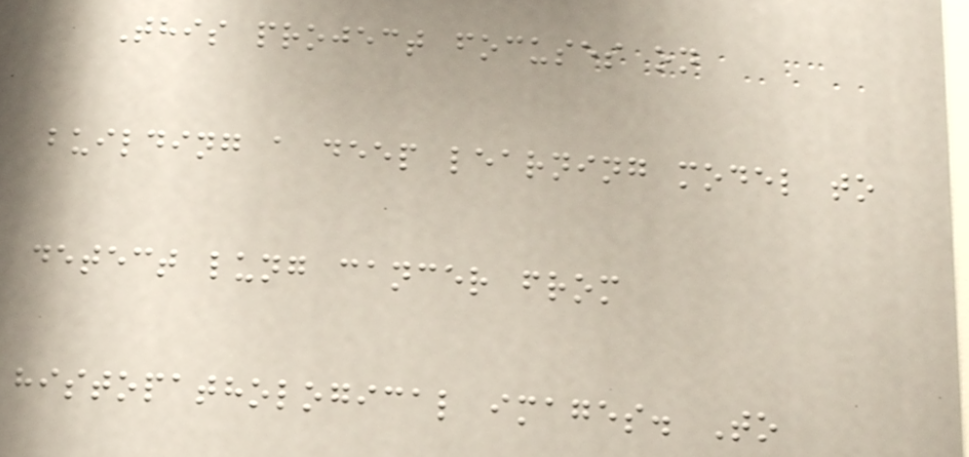This project focuses on
building a deep learning model to
detect lung cancer from
histopathological images. To
